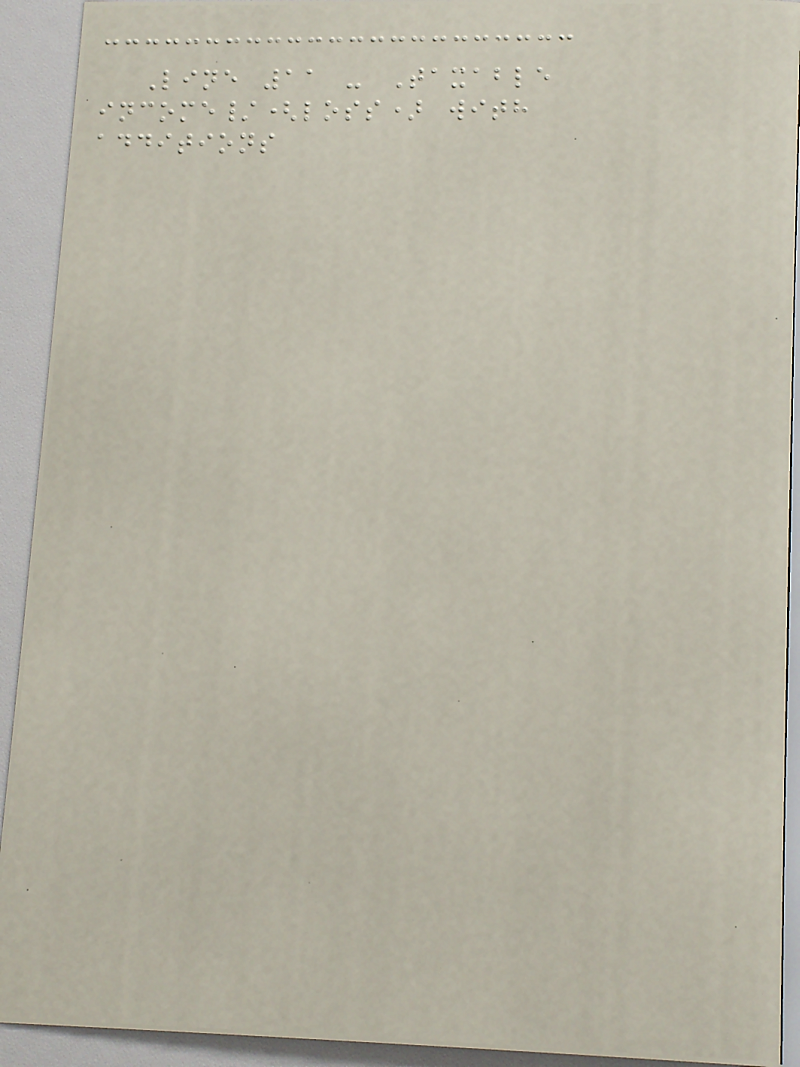Line 11 - Taxable
income/(loss) with
additions
